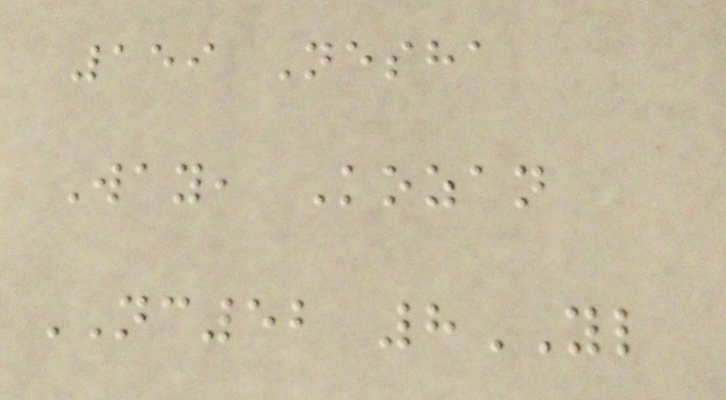159 Nesha
Way, Kozan
NC52 8YL
